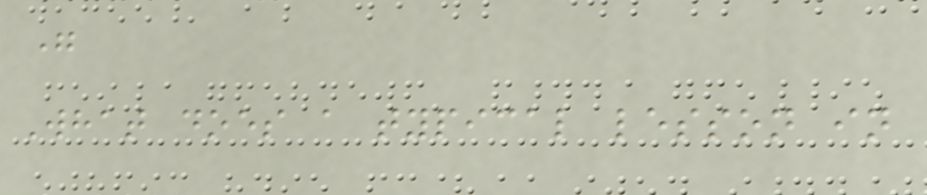"
What does a typical lesson in
